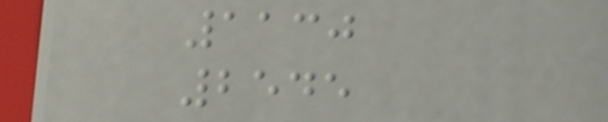1130
2545
